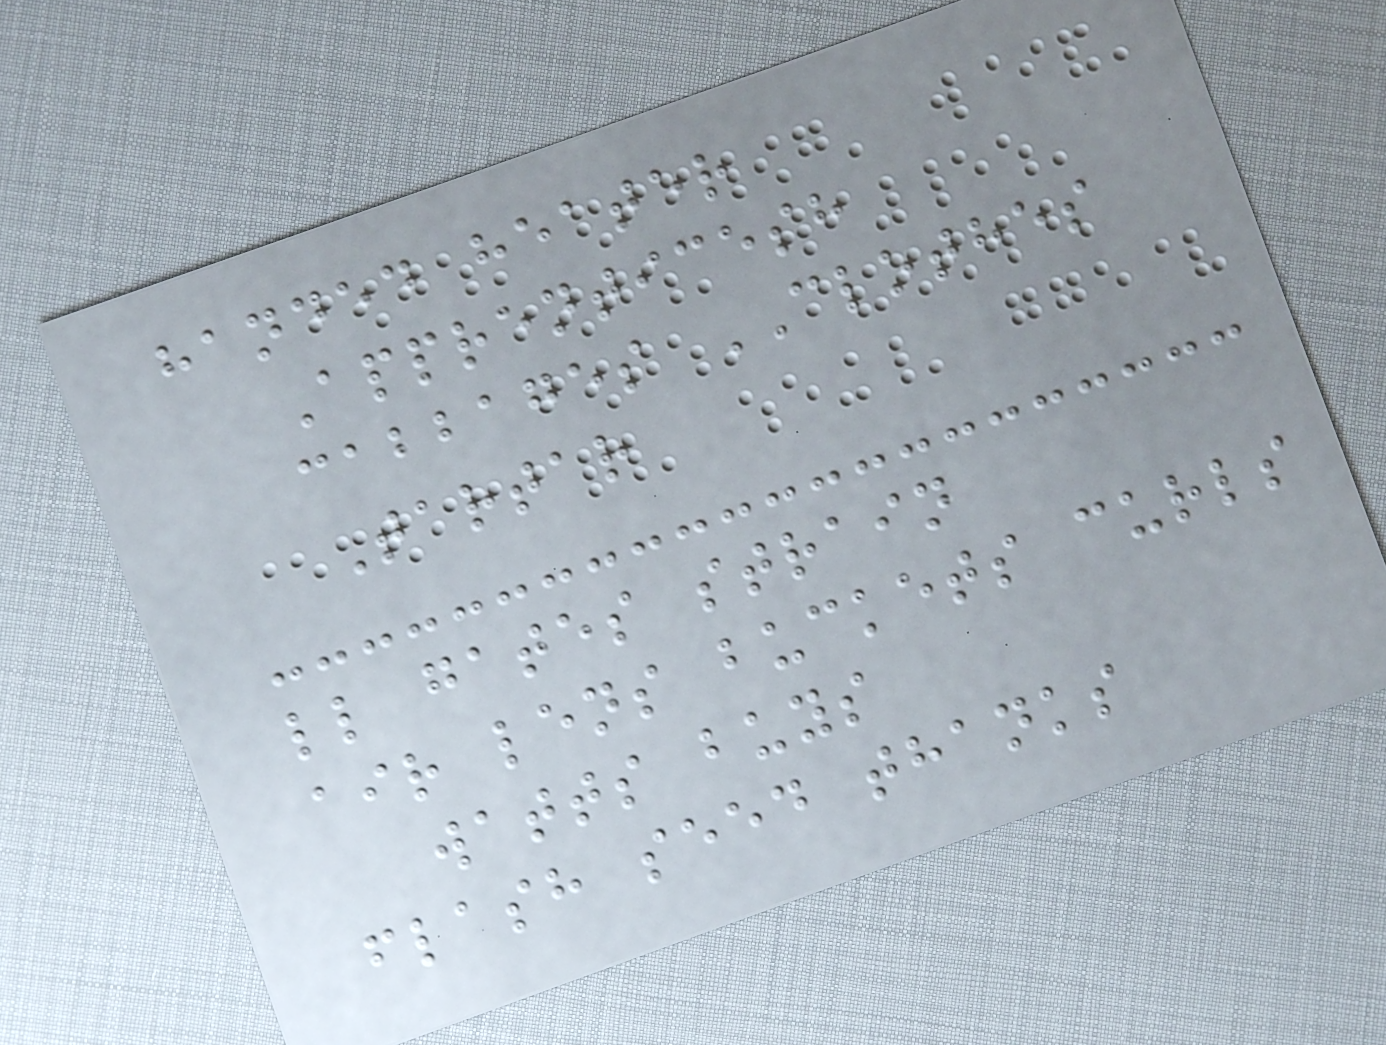handed heater
Apprenticesh
cabbages CLOTHES
Tartar
ll gates strain
air lens buckets curls
watts buys
flash seed thanks
